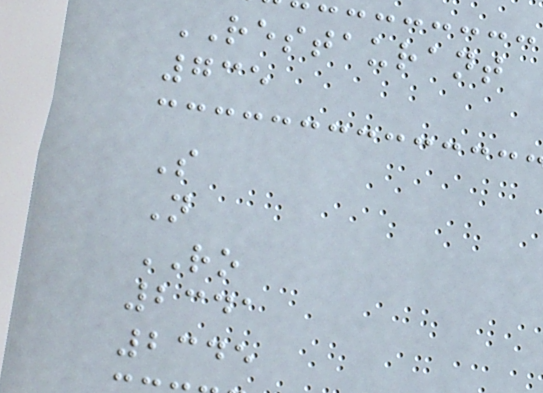RESTAURANT
735
S
N
RO
2341
2345
